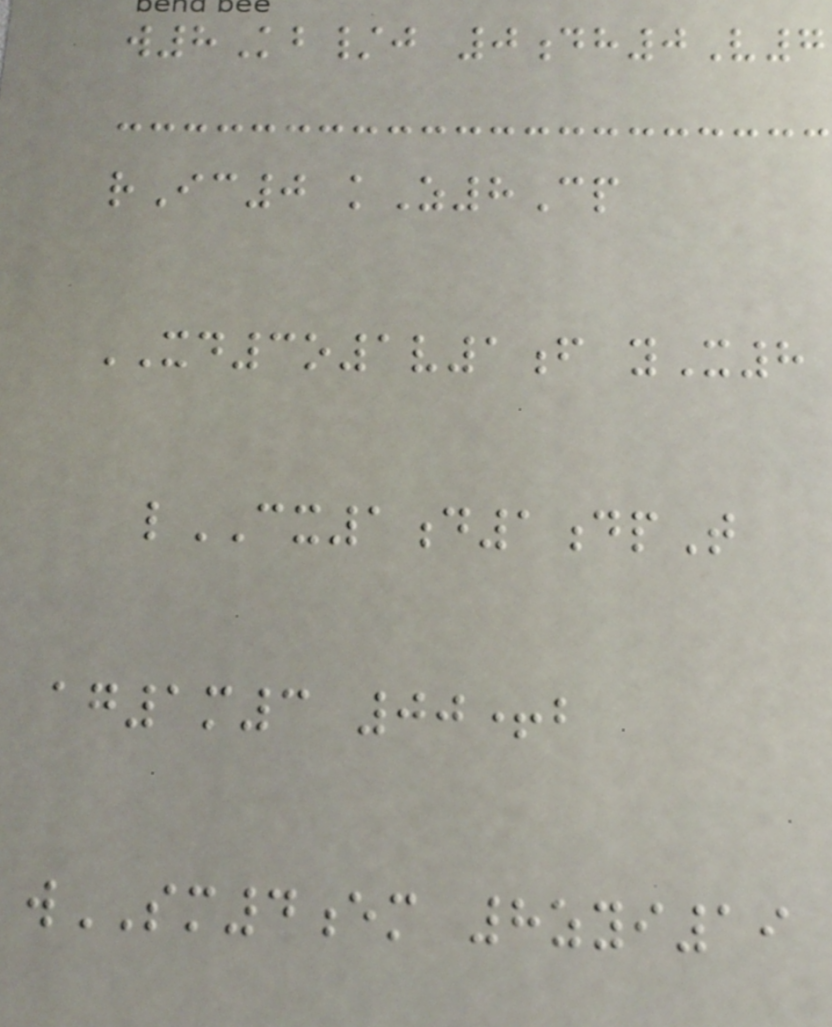w8Kb/j 0dh0V7
rIc0 kZ8Cp
XD3o1v1f yX8
lCX1d1dpT
ag1m3 00+b
wSM4em 8zyi19
